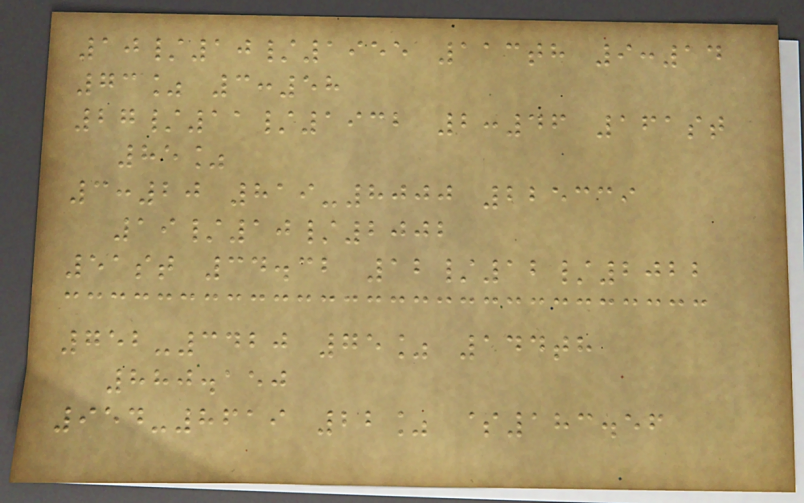10/10/1955 113th 9:14
73% 3:58
27/11/1932 2:46 161st
85%
3:20 819-8000 225339
19/10/2002
51st 34.32 12/12/2022
752-3420 75% 144th
880.150
954-8619 22% $183.56
